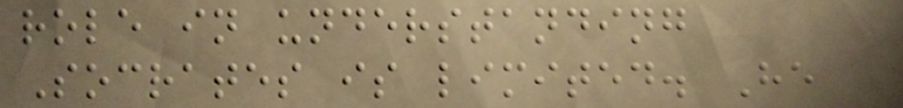role in understanding
Socrates is limited. He
